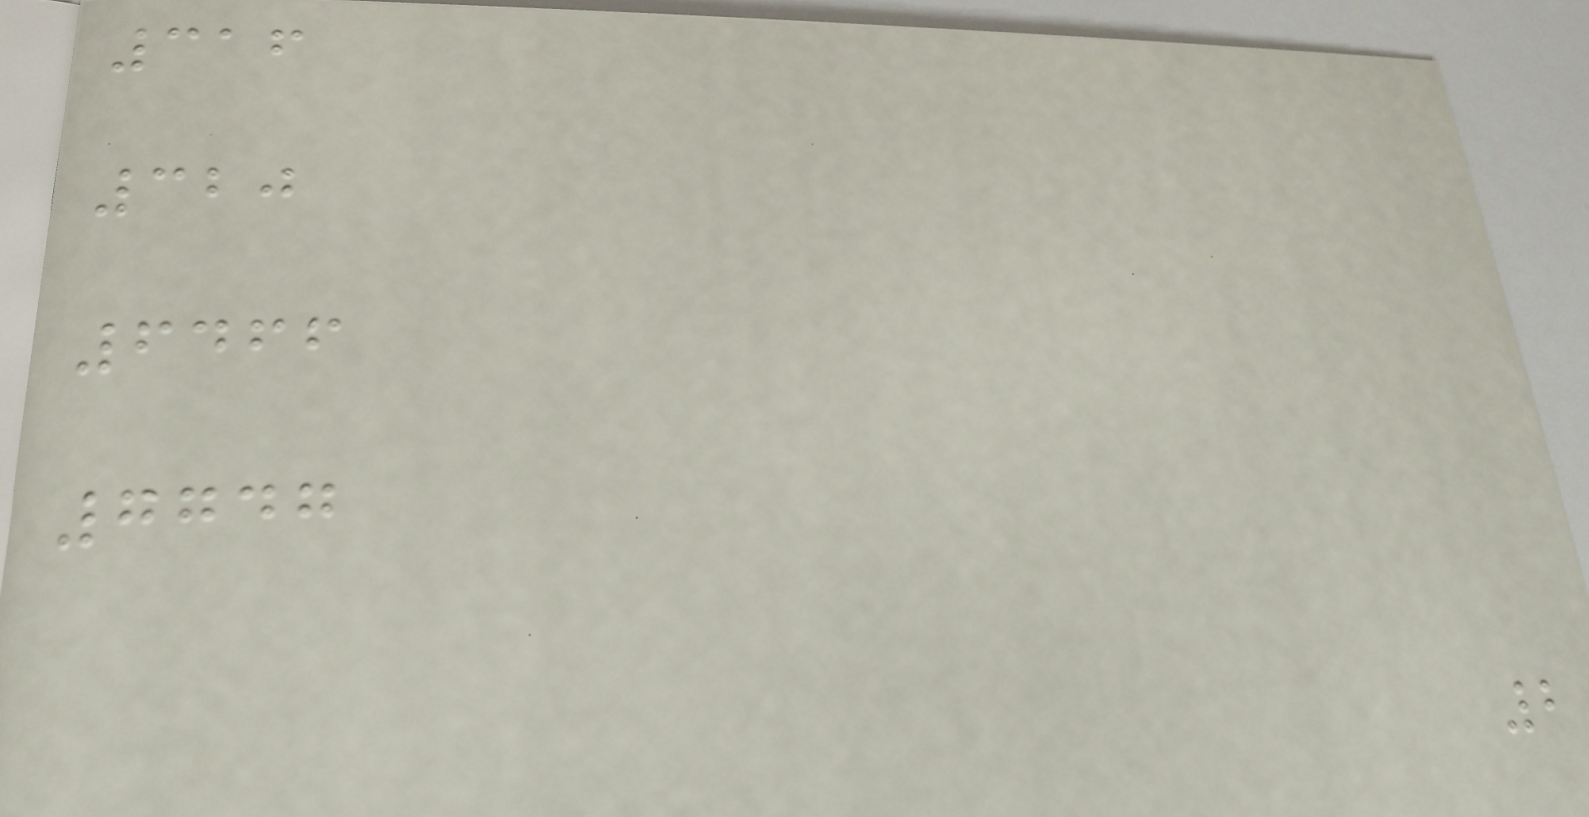316
320
6466
7747
2
